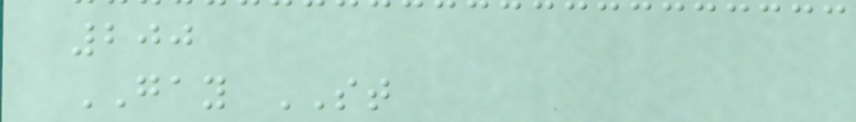200
GAY ST
